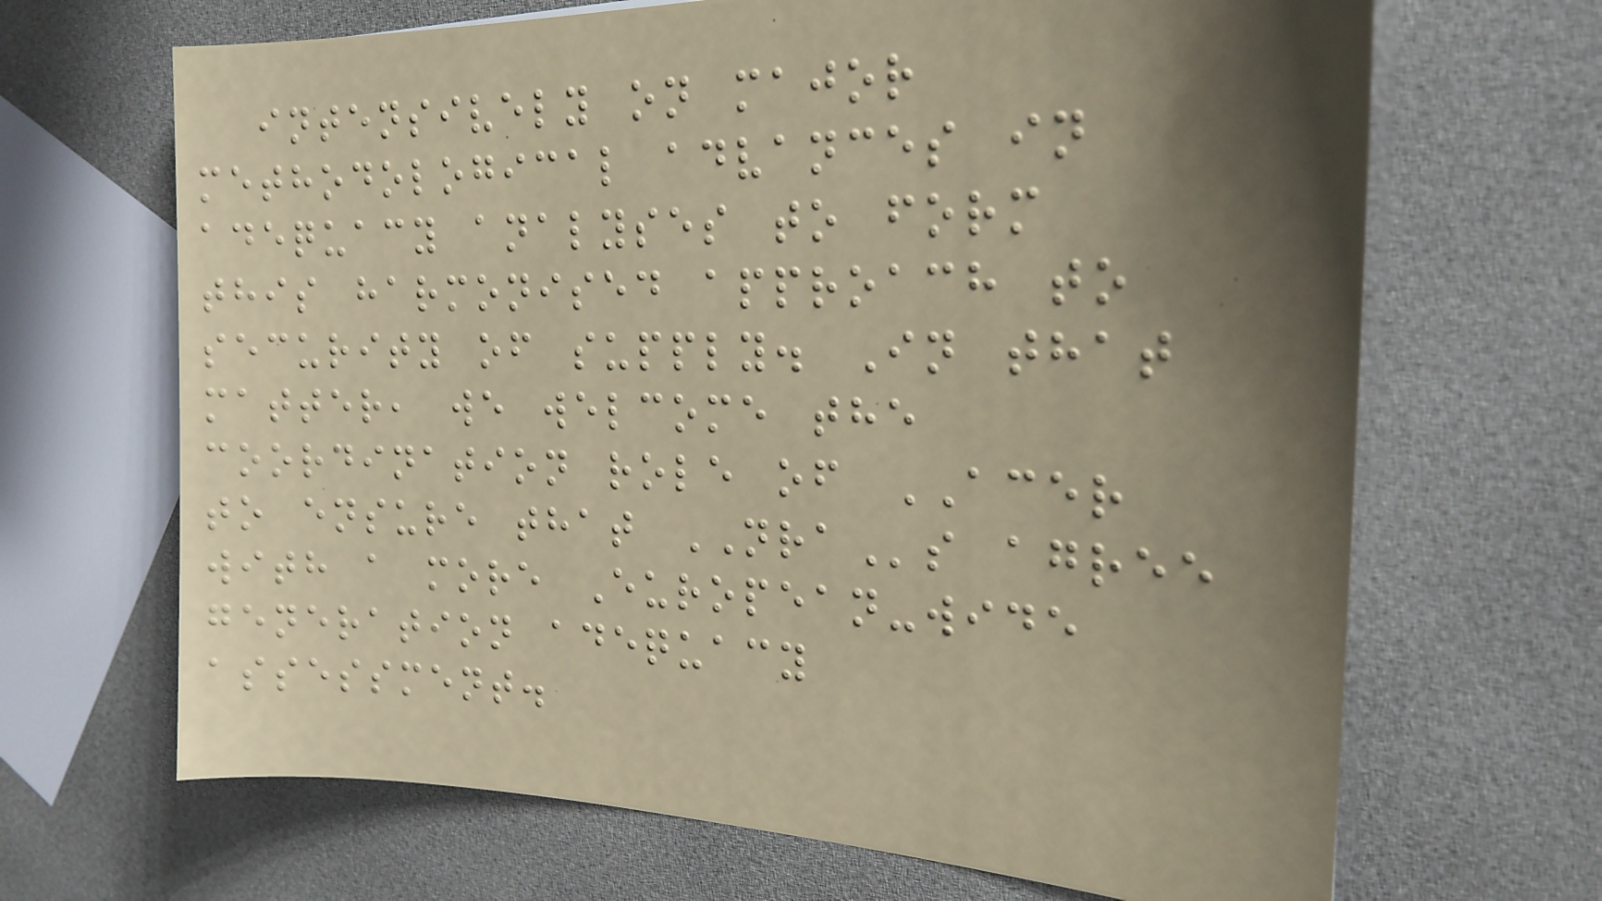intensively on major
methodological advances in
adequacy analyses to form
this harmonised approach to
security of supply. In that
matter, we welcome the
coordination role of ACER
to ensure that NRAs agree
with a more European-wide
generation adequacy
assessment.
